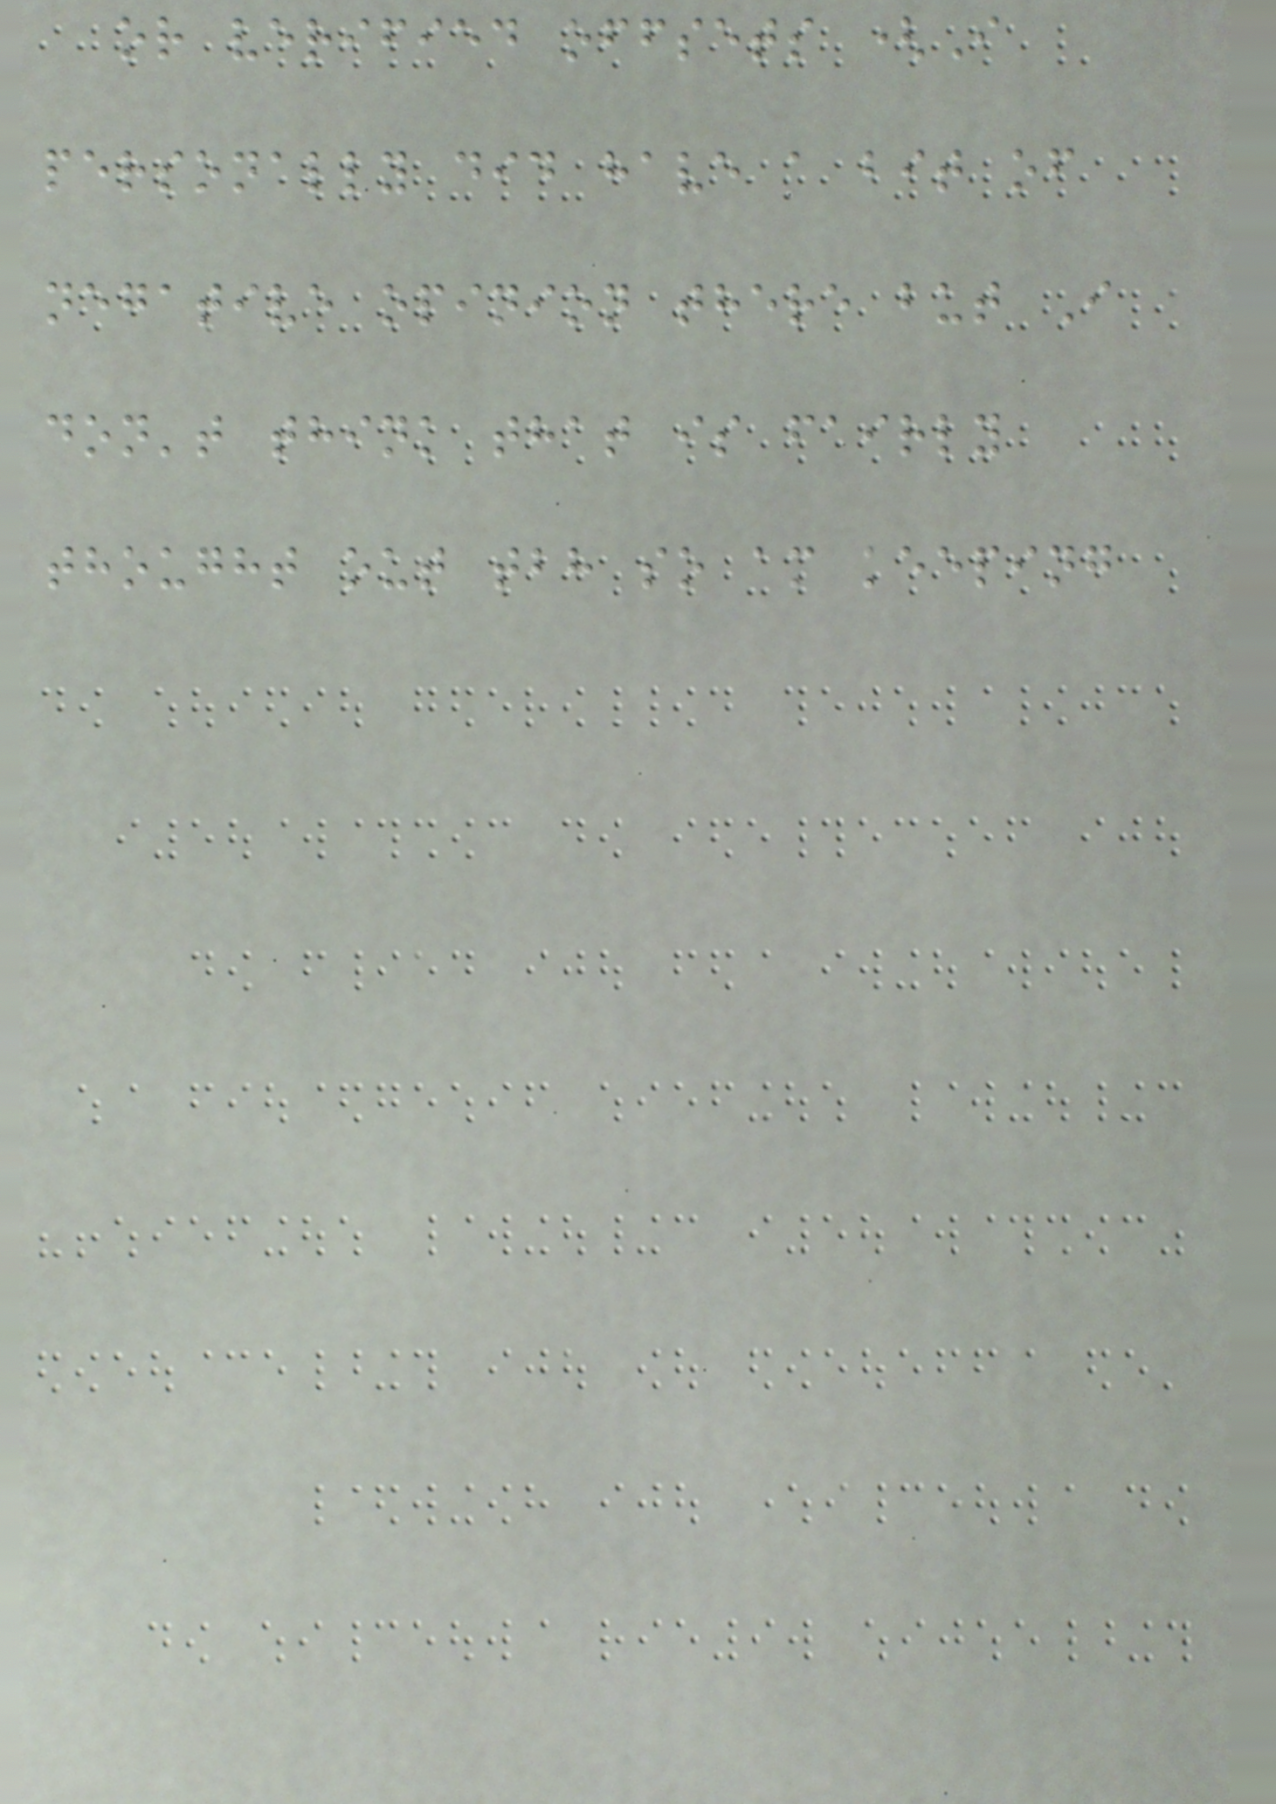or verified offsets (I
personally did have a bit of
negative opinion there but I
don't think that is fairly
thought out tbh so am keeping
